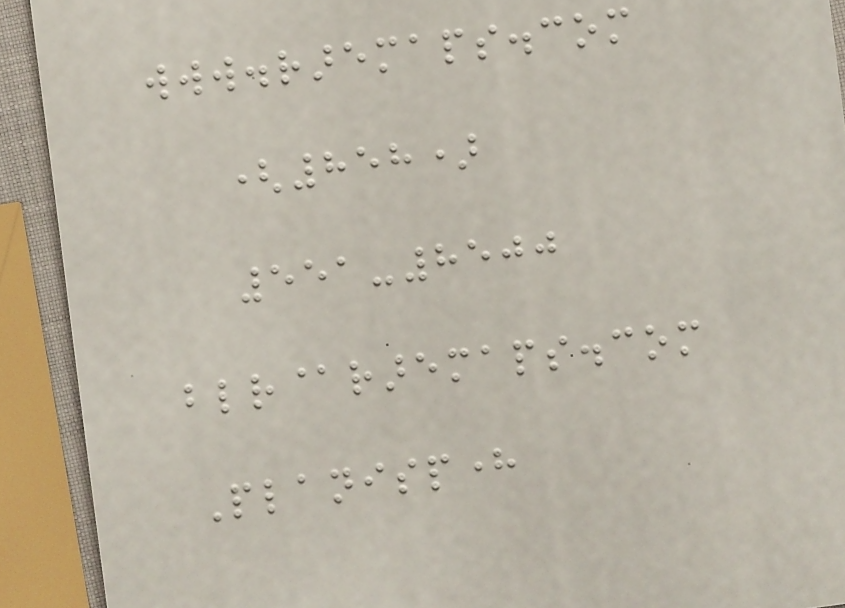www.raremaps.com
(858)
551-8500
blr@raremaps.com
Planisphere
